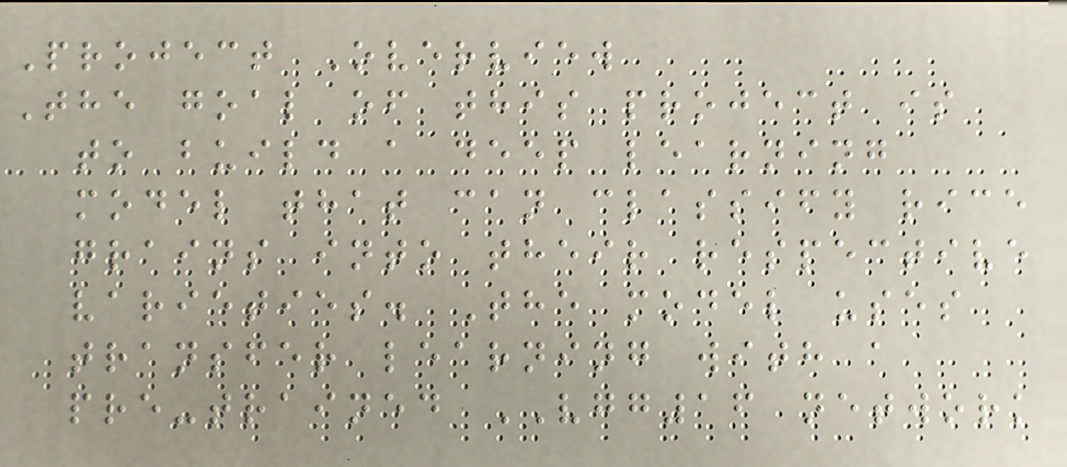Project Overview
The goal of this project is
to build a deep learning
model that can classify rice
grains into their respective
varieties. The model uses
transfer learning with a
pre-trained VGG16 network
